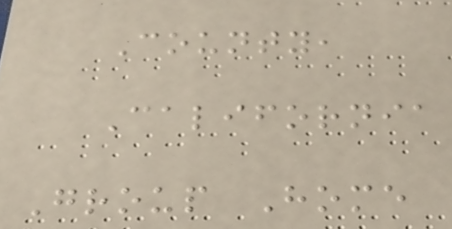County,
California
Group Home
